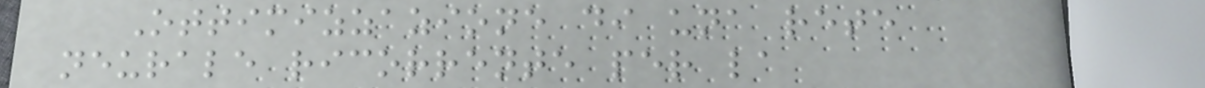Ottimizzazione di una rete
neurale ricorrente per la
